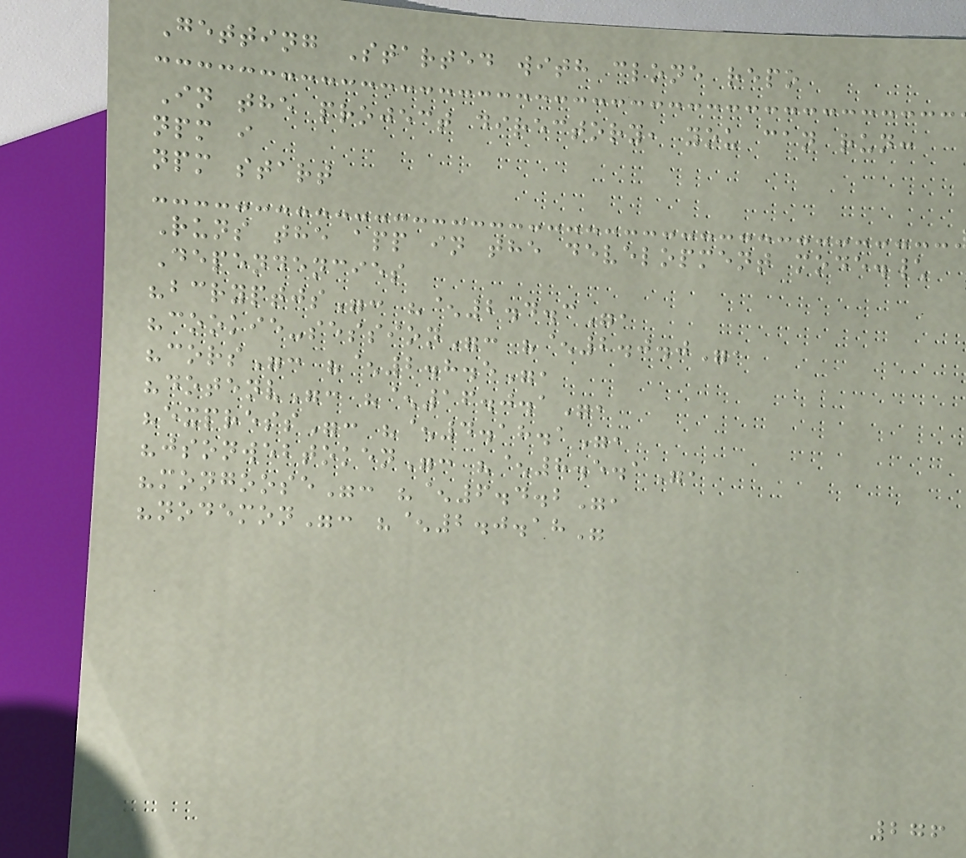Getting Started with clone repo
In the project directory, you can run:
npm i
npm start
Runs the app in the development mode.\
Dependencies
"bcryptjs": "^2.4.3",
"cookie-session": "^2.0.0",
"cors": "^2.8.5",
"dotenv": "^16.0.1",
"express": "^4.18.1",
"jsonwebtoken": "^8.5.1",
"mongoose": "^6.4.2",
"nodemon": "^2.0.18"
276
